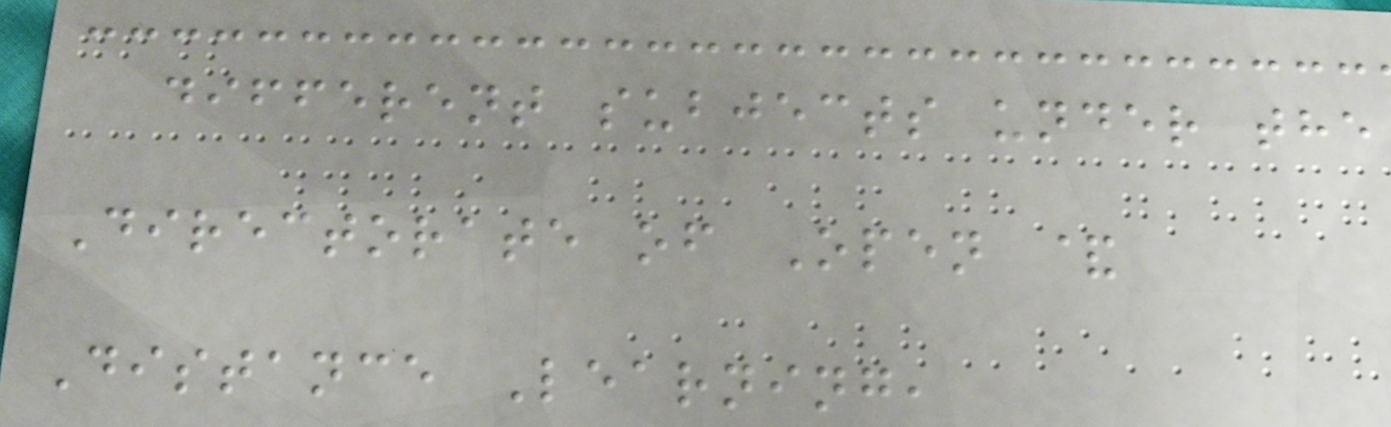different subjects under the
Directorate of Open &
Distance Learning,
